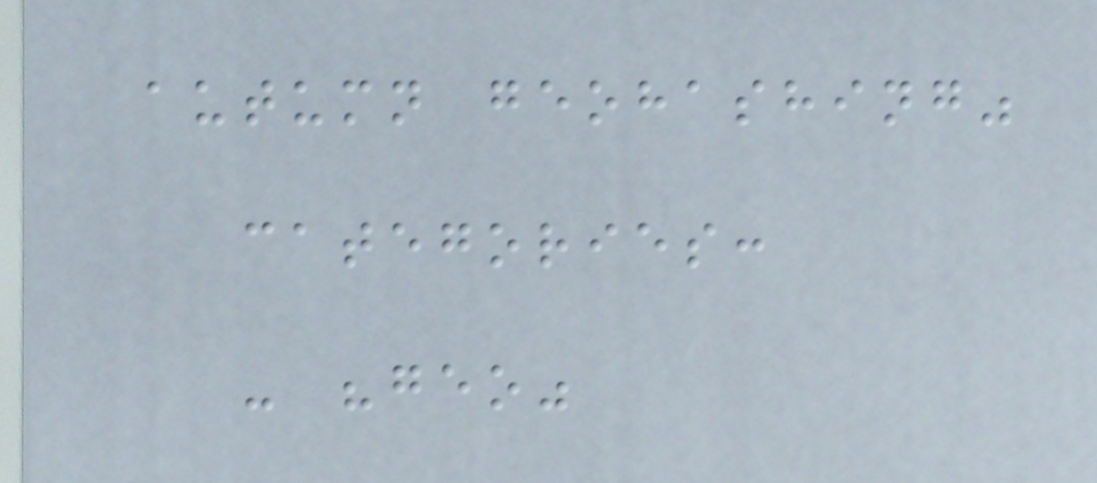autumn geohashing"
categories:
- "geo"
